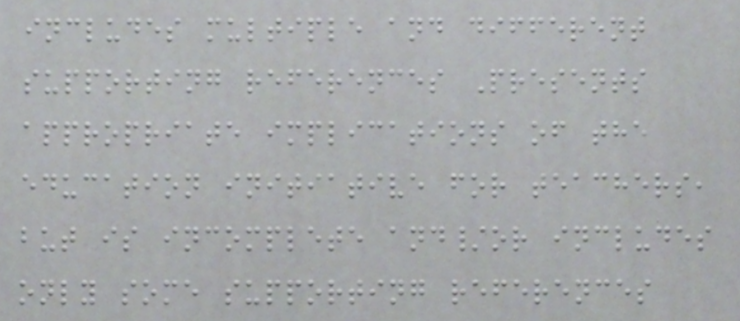includes multiple and different
supporting references Presents
appropriate implications of the
education initiative for teachers,
but is incomplete and/or includes
only some supporting references
